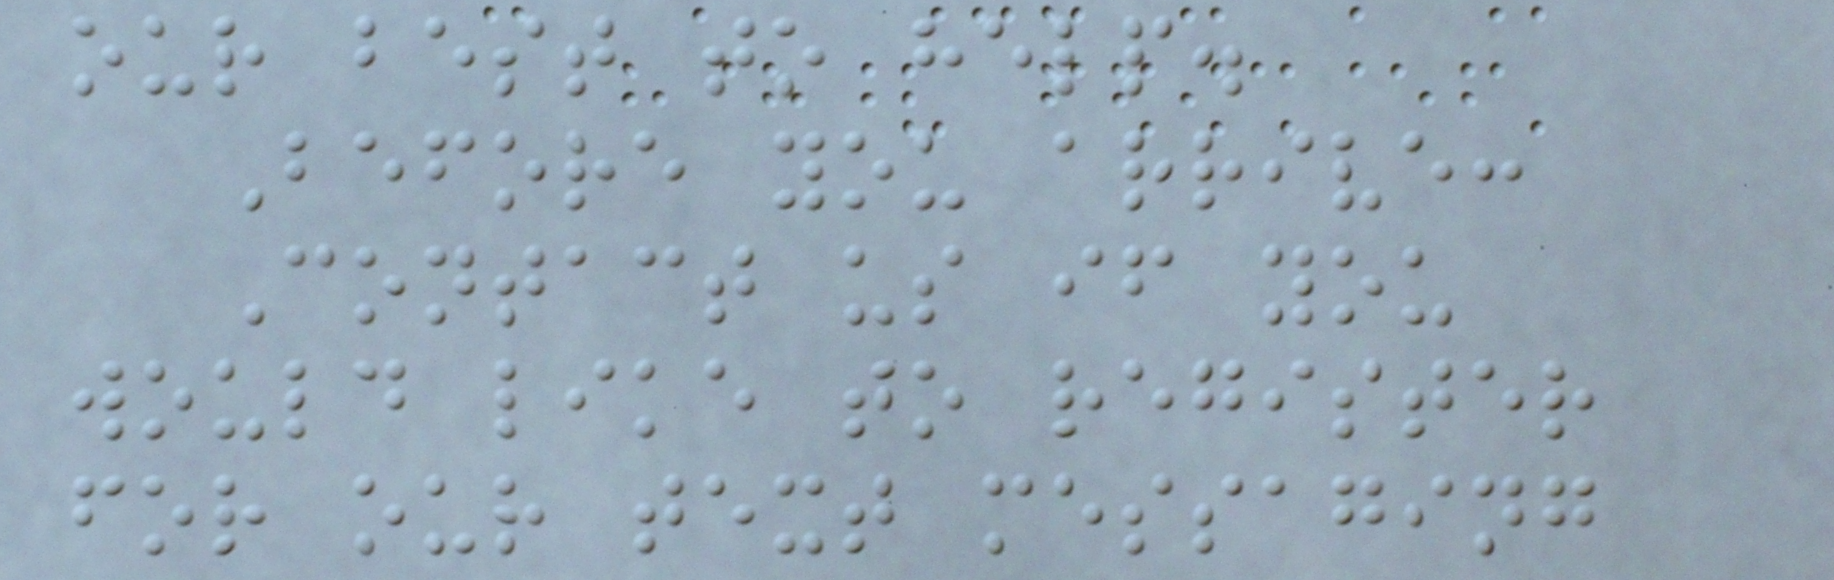our best to help.
Before you arrive:
Contact us if you
would like to register
for our text messaging
